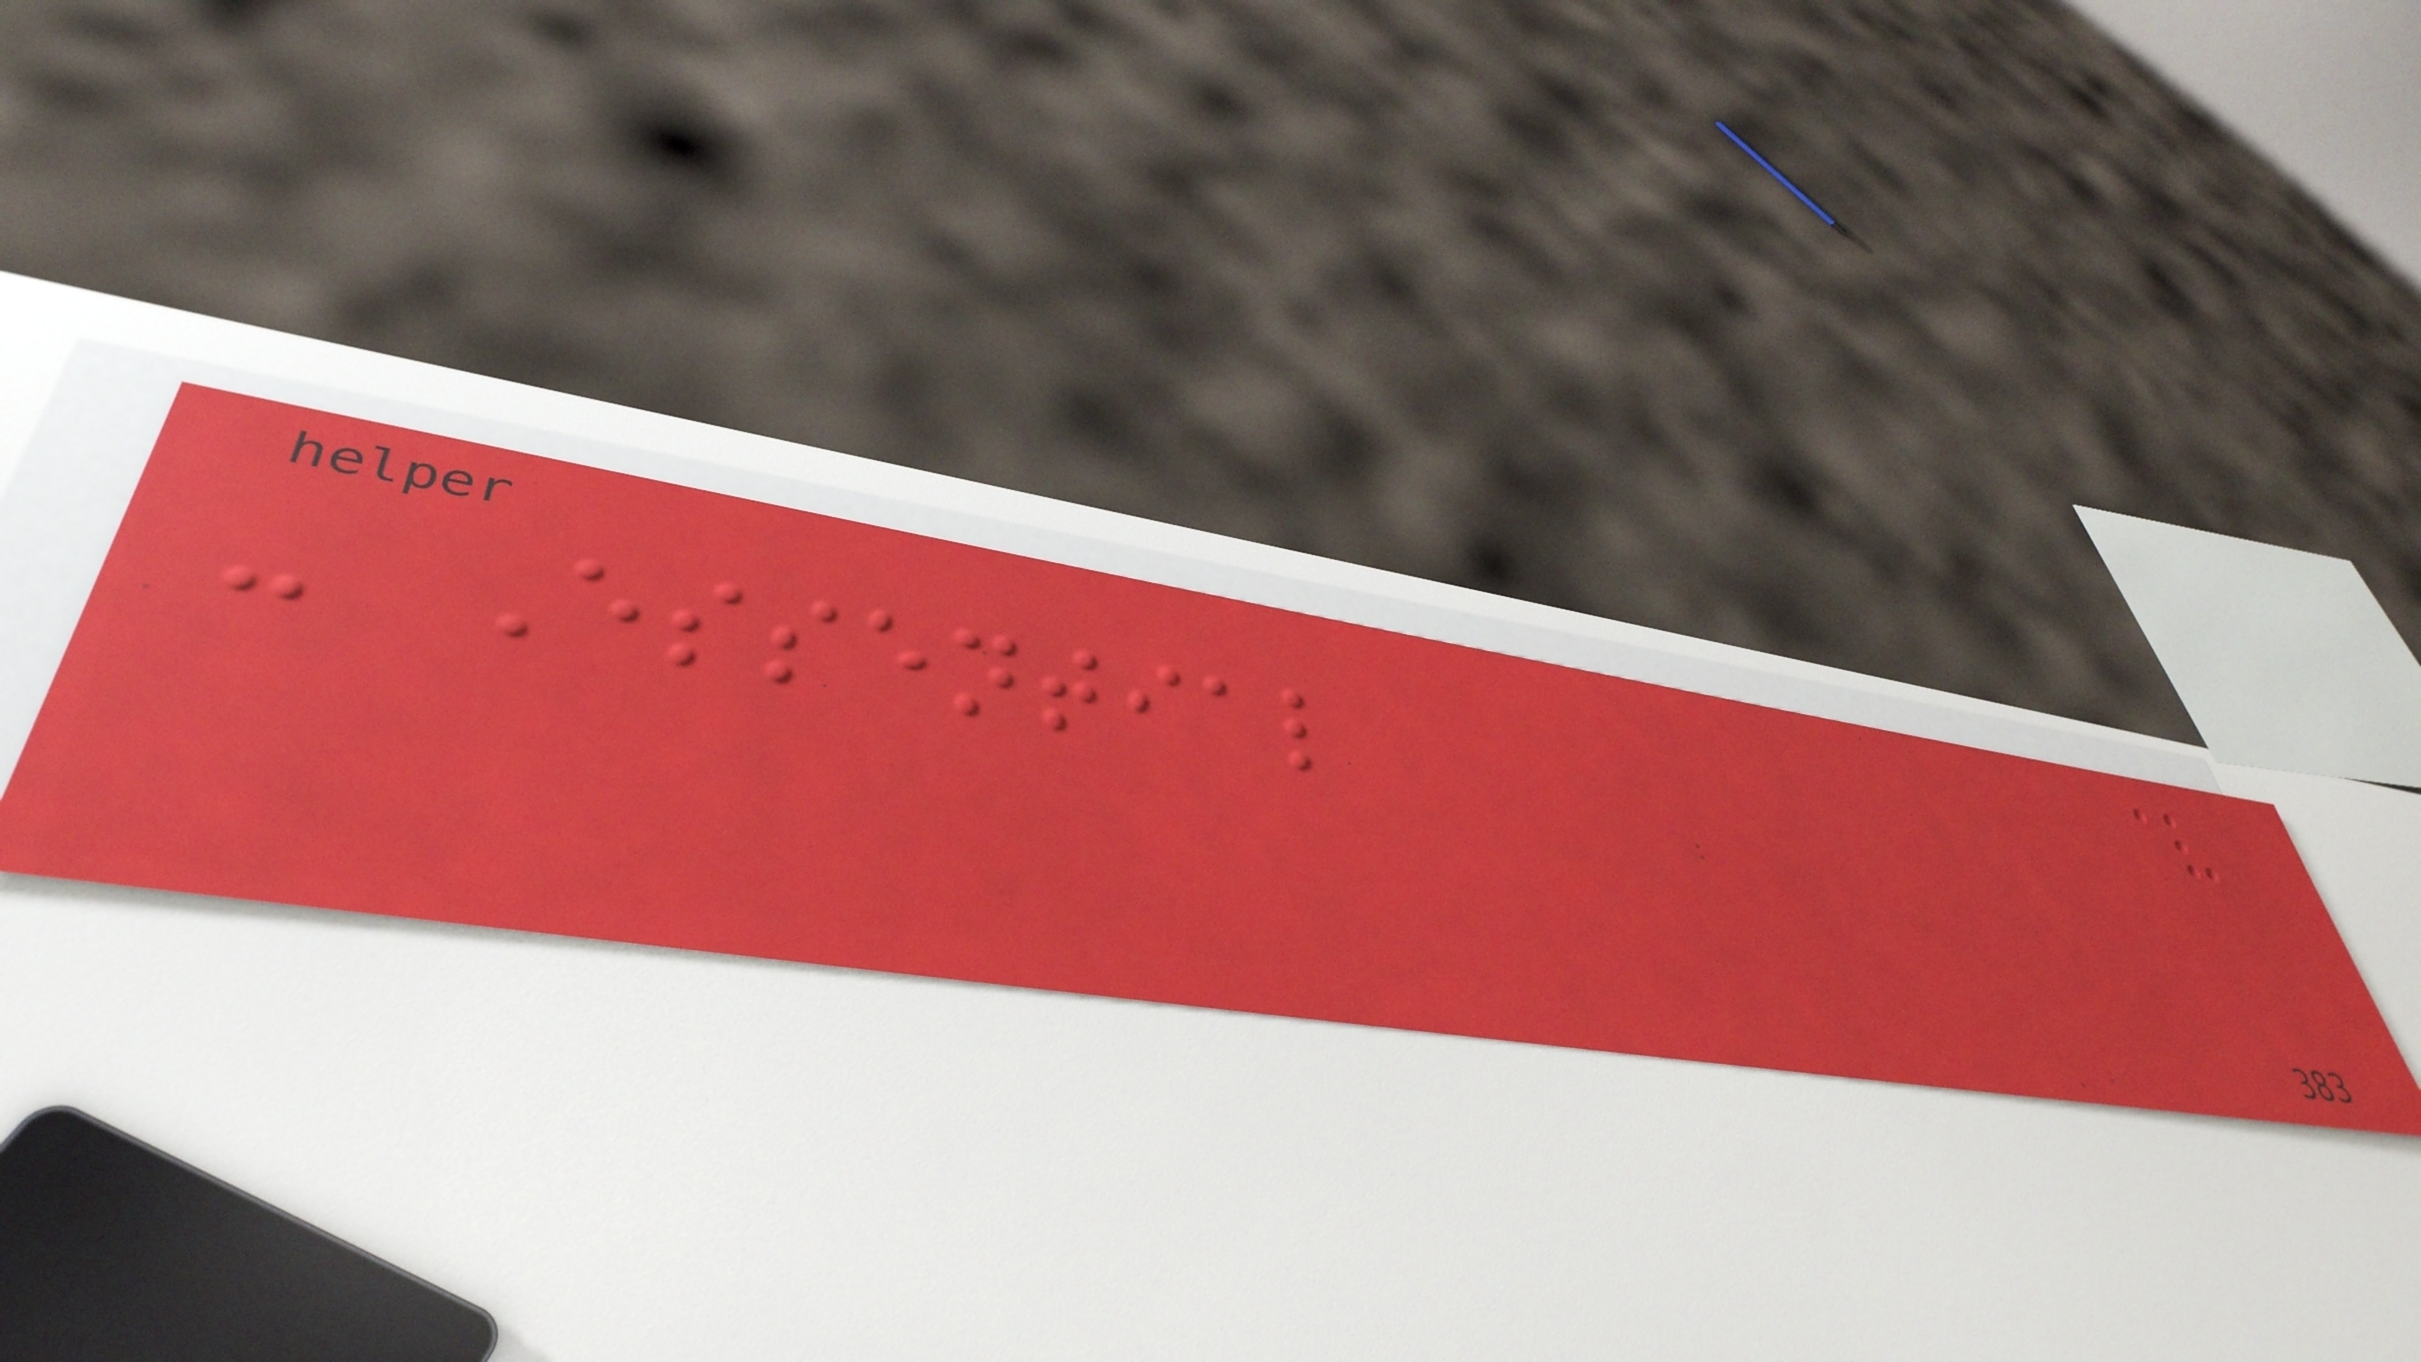- Essential
